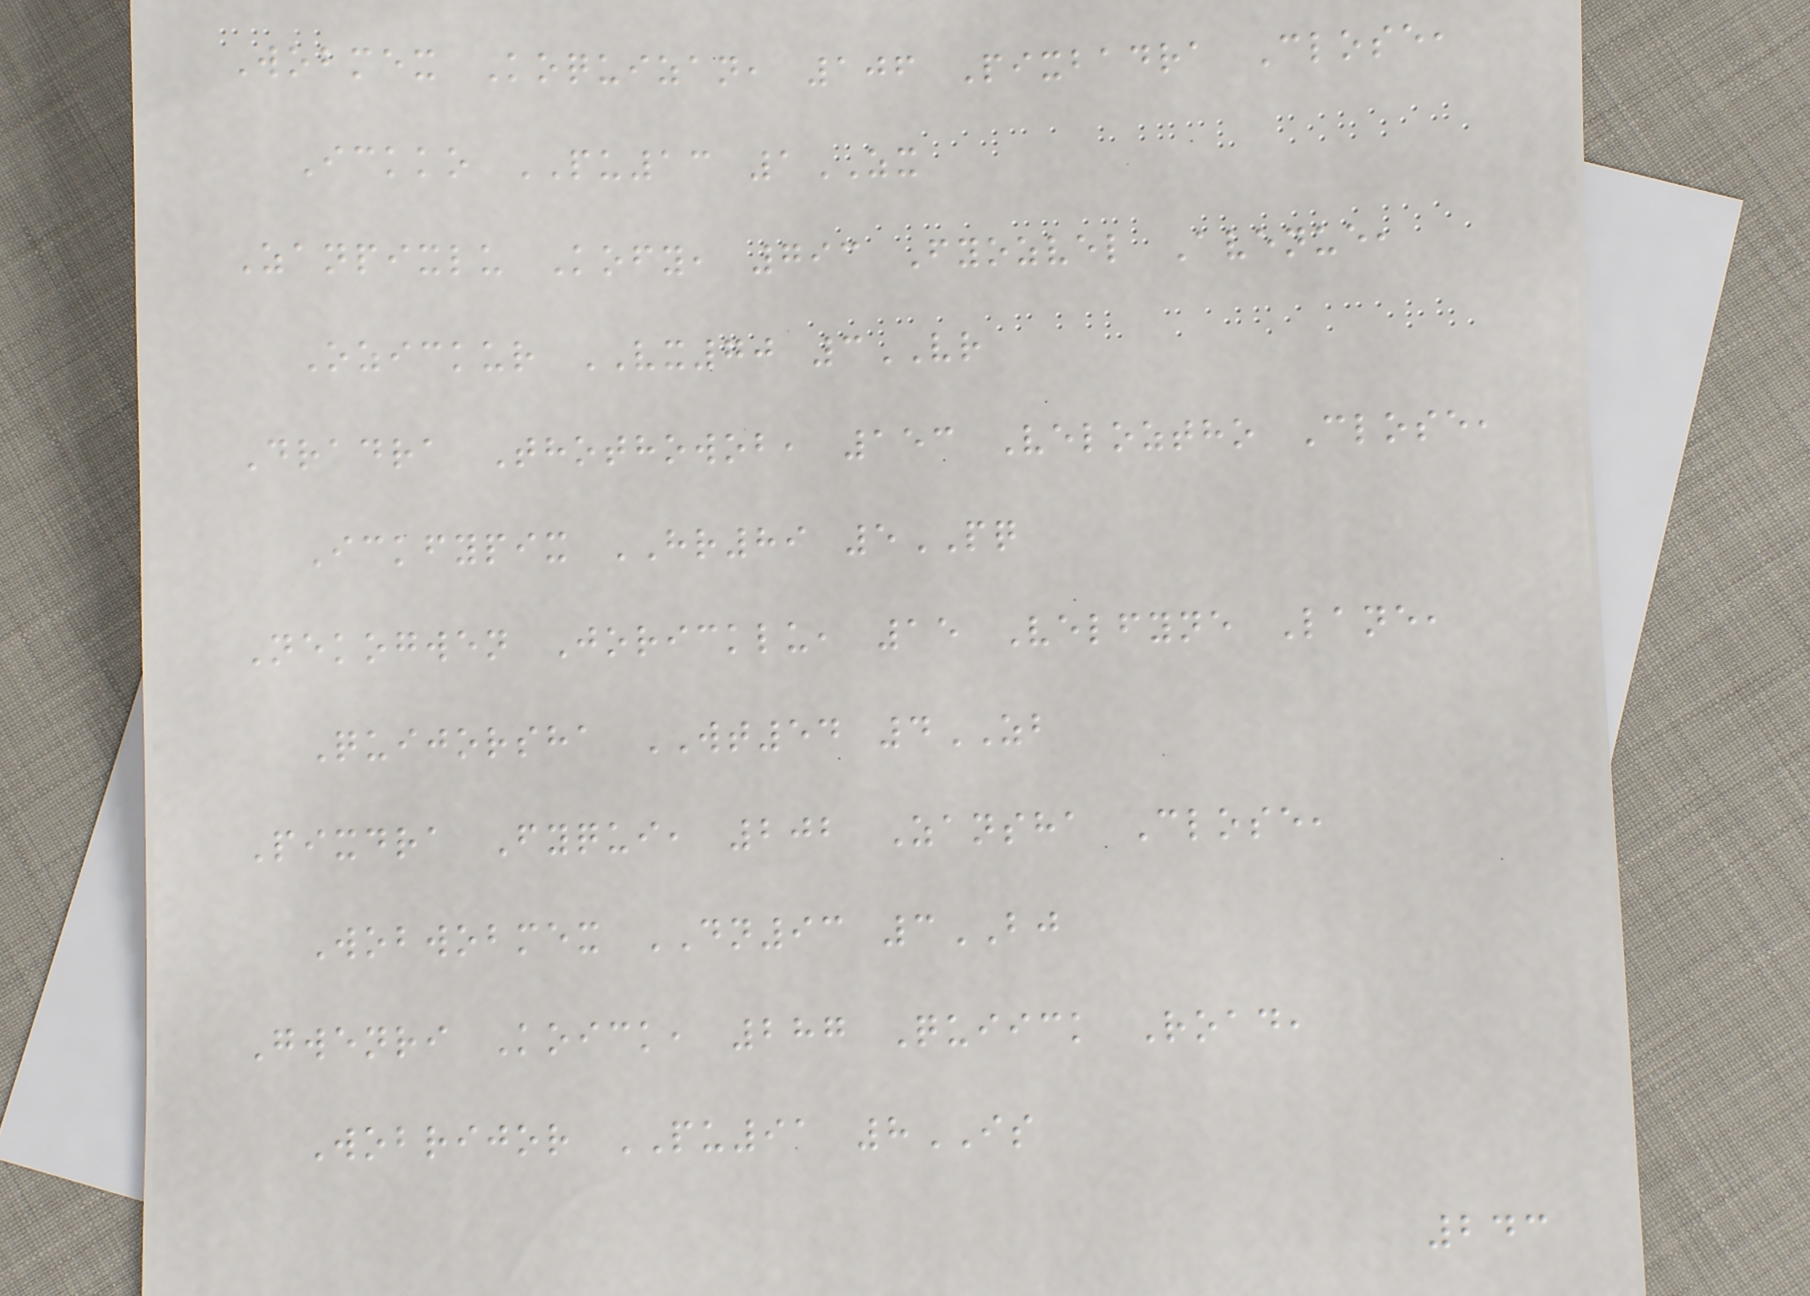Wobmex Koquizan, 106 Pixbadra Close,
Ickko PU13 1ZX
Zanpixlu Kofy, 793 Fyozvel Avenue,
Ozickur VX70 3VR
Dradra Thothowob, 153 Veloztho Close,
Ickfypix HR89 5PQ
Nekogwen Joricklu, 15 Velfyne Lane,
Quijorsha WT54 4ZB
Pixdra Fyqui, 202 Zansha Close,
Wobwobmex DN93 3BJ
Gwenri Koick, 287 Quiick Road,
Wobrijor PU91 8IS
243
